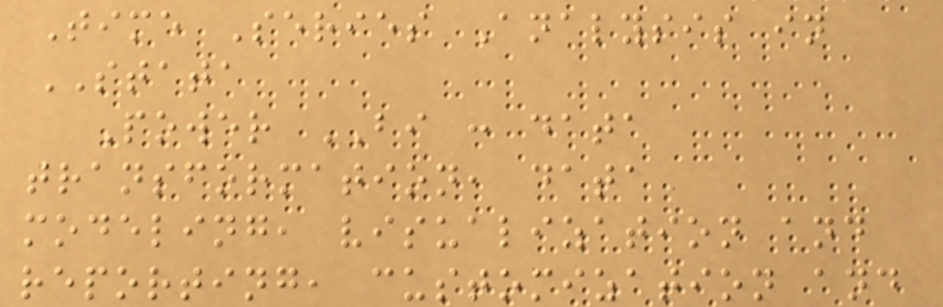Time Series Analysis in
STATA
Power BI : data
transformation, data
modeling, visualization and
reporting, customization and
